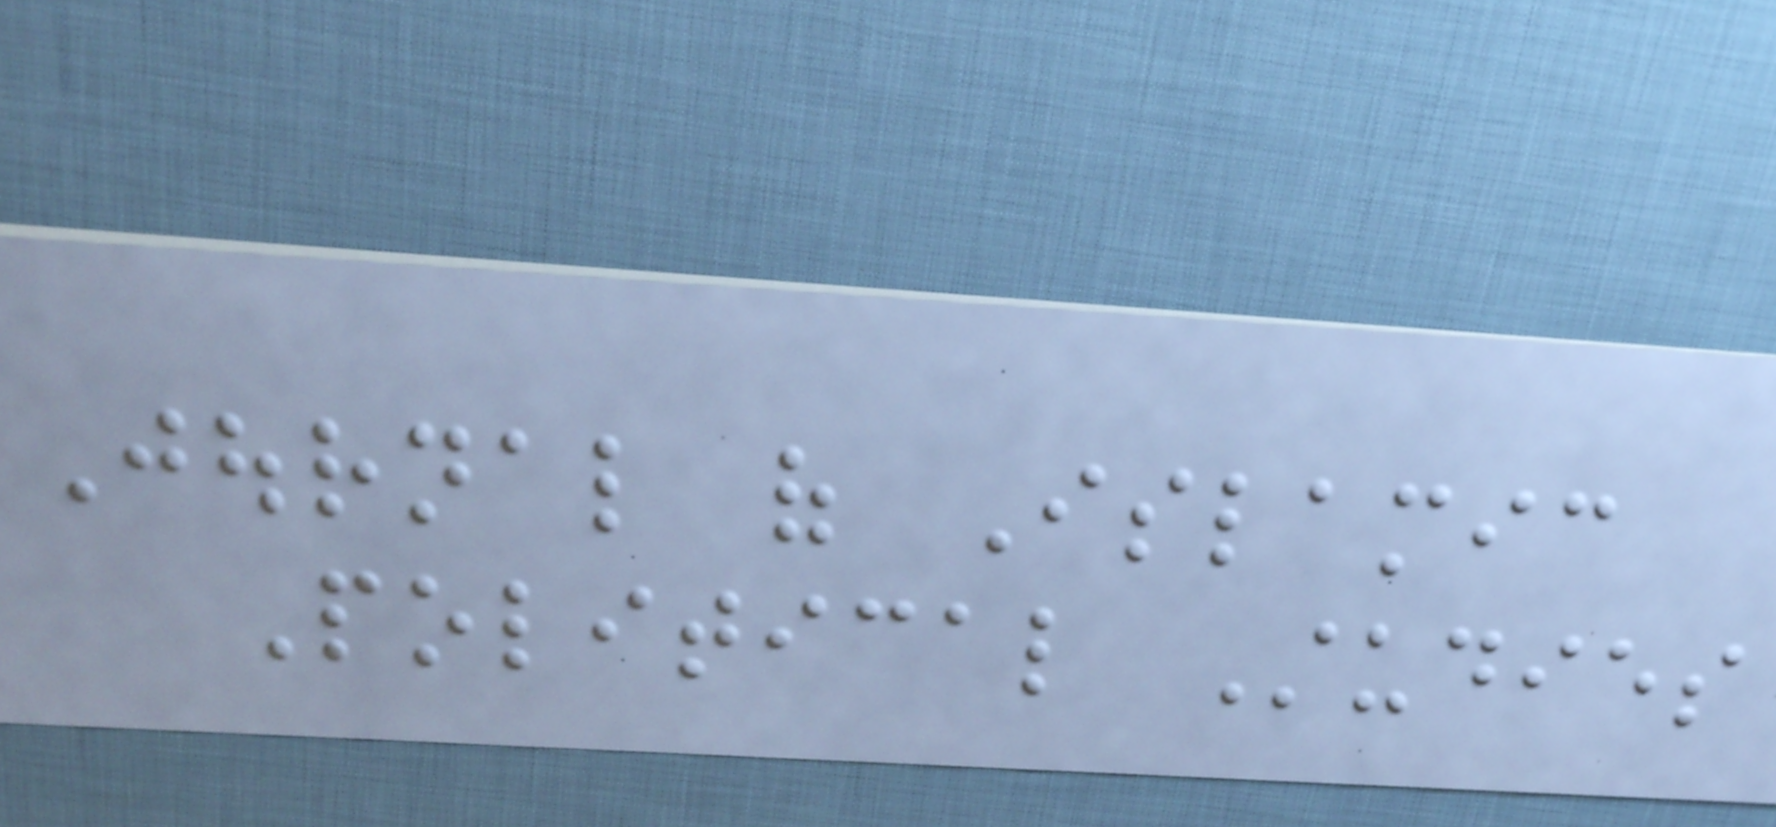Journal of Islamic
Political Studies
